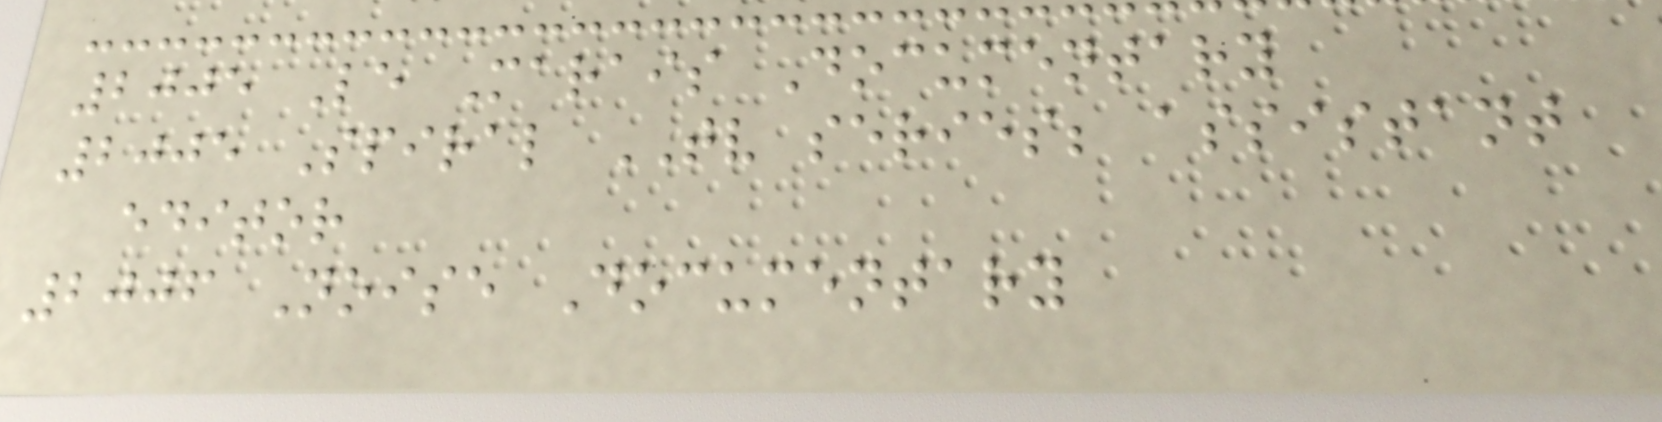2005 Le Marais Documentary
2005 Spiral TV series; assistant
editor
2006 Noise Documentary
